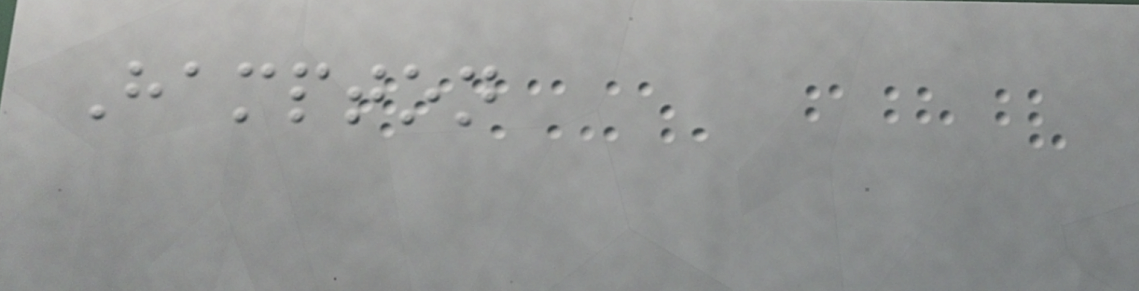Hampton
